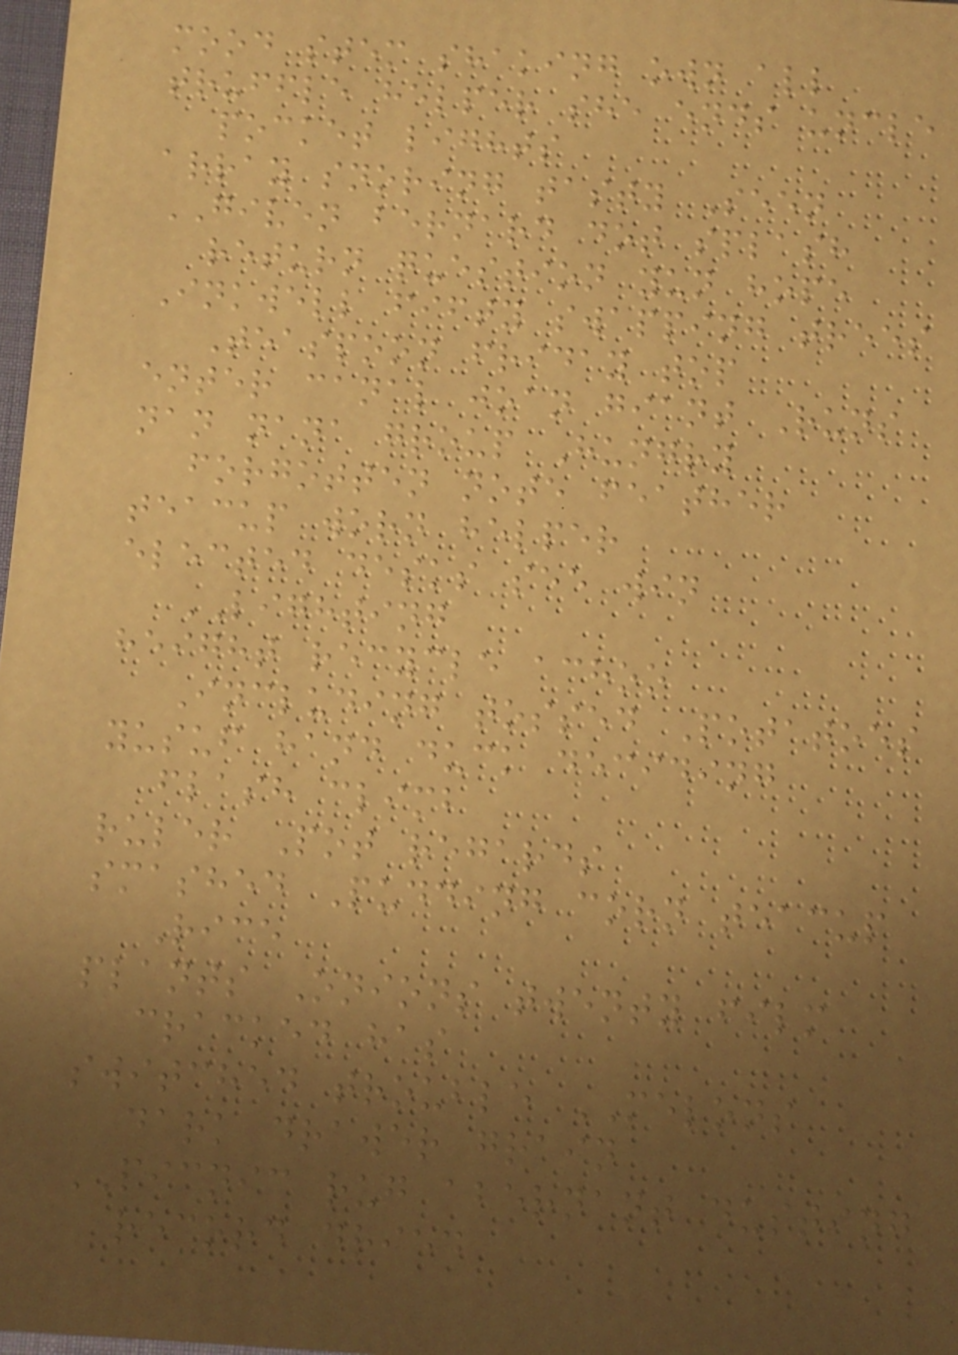mood stem shaking own all
truffle helper she ends uncle
pocket lights
array snoring tasty Seen
GIVEN bernard dot splash
return question yun hope
Inkwell fifty swapping trees
Teaspoon friday top
enter canal joan giant Runs
nan nana group Hungry
forgotten note feather
teacup worn helper
elected desks see win
LIGHTING
height recycle achoo
Including tossed Potatoes
yusuf hand duck deciding
flash climb
ruler Pot regards
smashed Pudding corn teacup
Rice
plants Onions twenty film
cracked has
switched trouble MELONS
dark drawer grain
PICNIC rug abernant dusting
record dried
